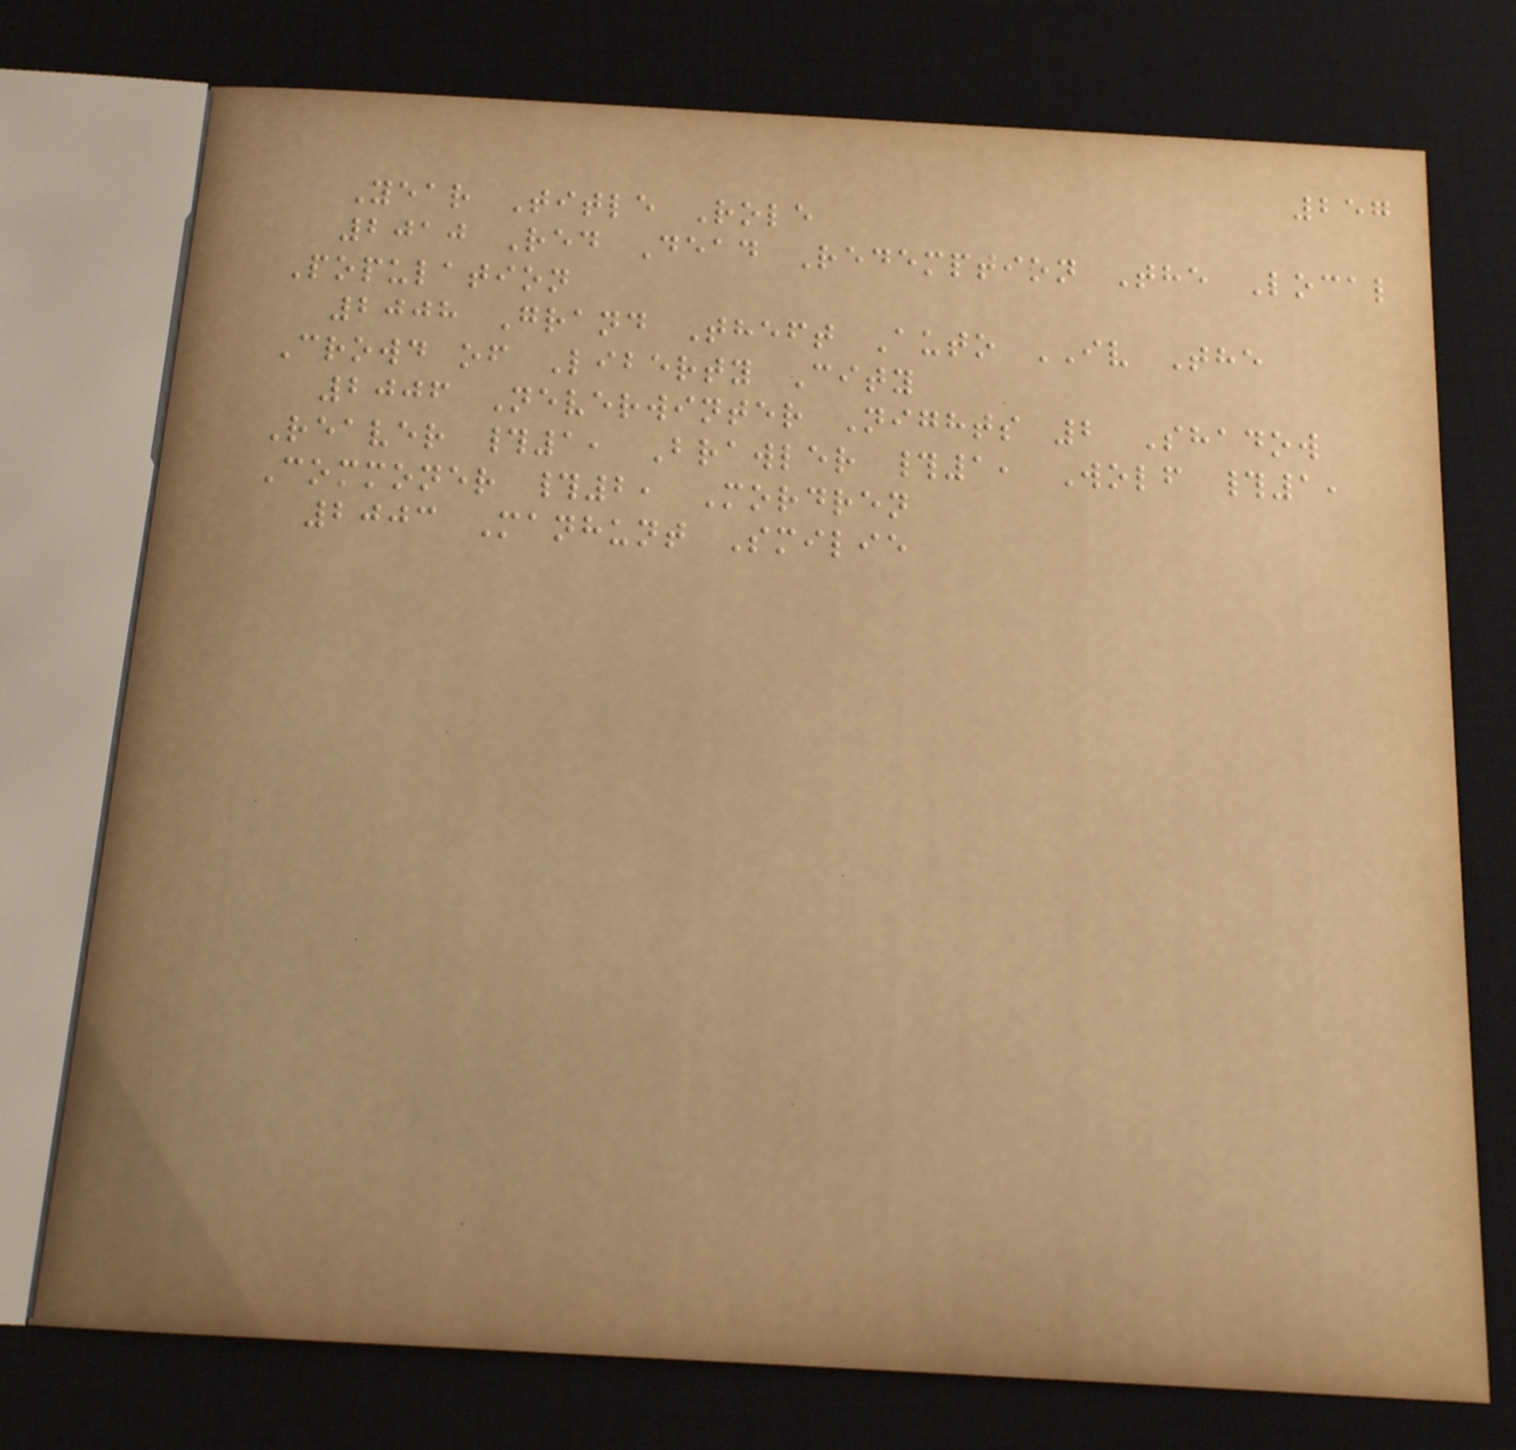257
Year Title Role
2010 Red Dead Redemption The Local
Population
2008 Grand Theft Auto IV The
Crowd of Liberty City
2006 Neverwinter Nights 2 Shadow
Reaver #1, Brawler #1, Wolf #1,
Commoner #2, Mordren
2003 Manhunt Smilie
